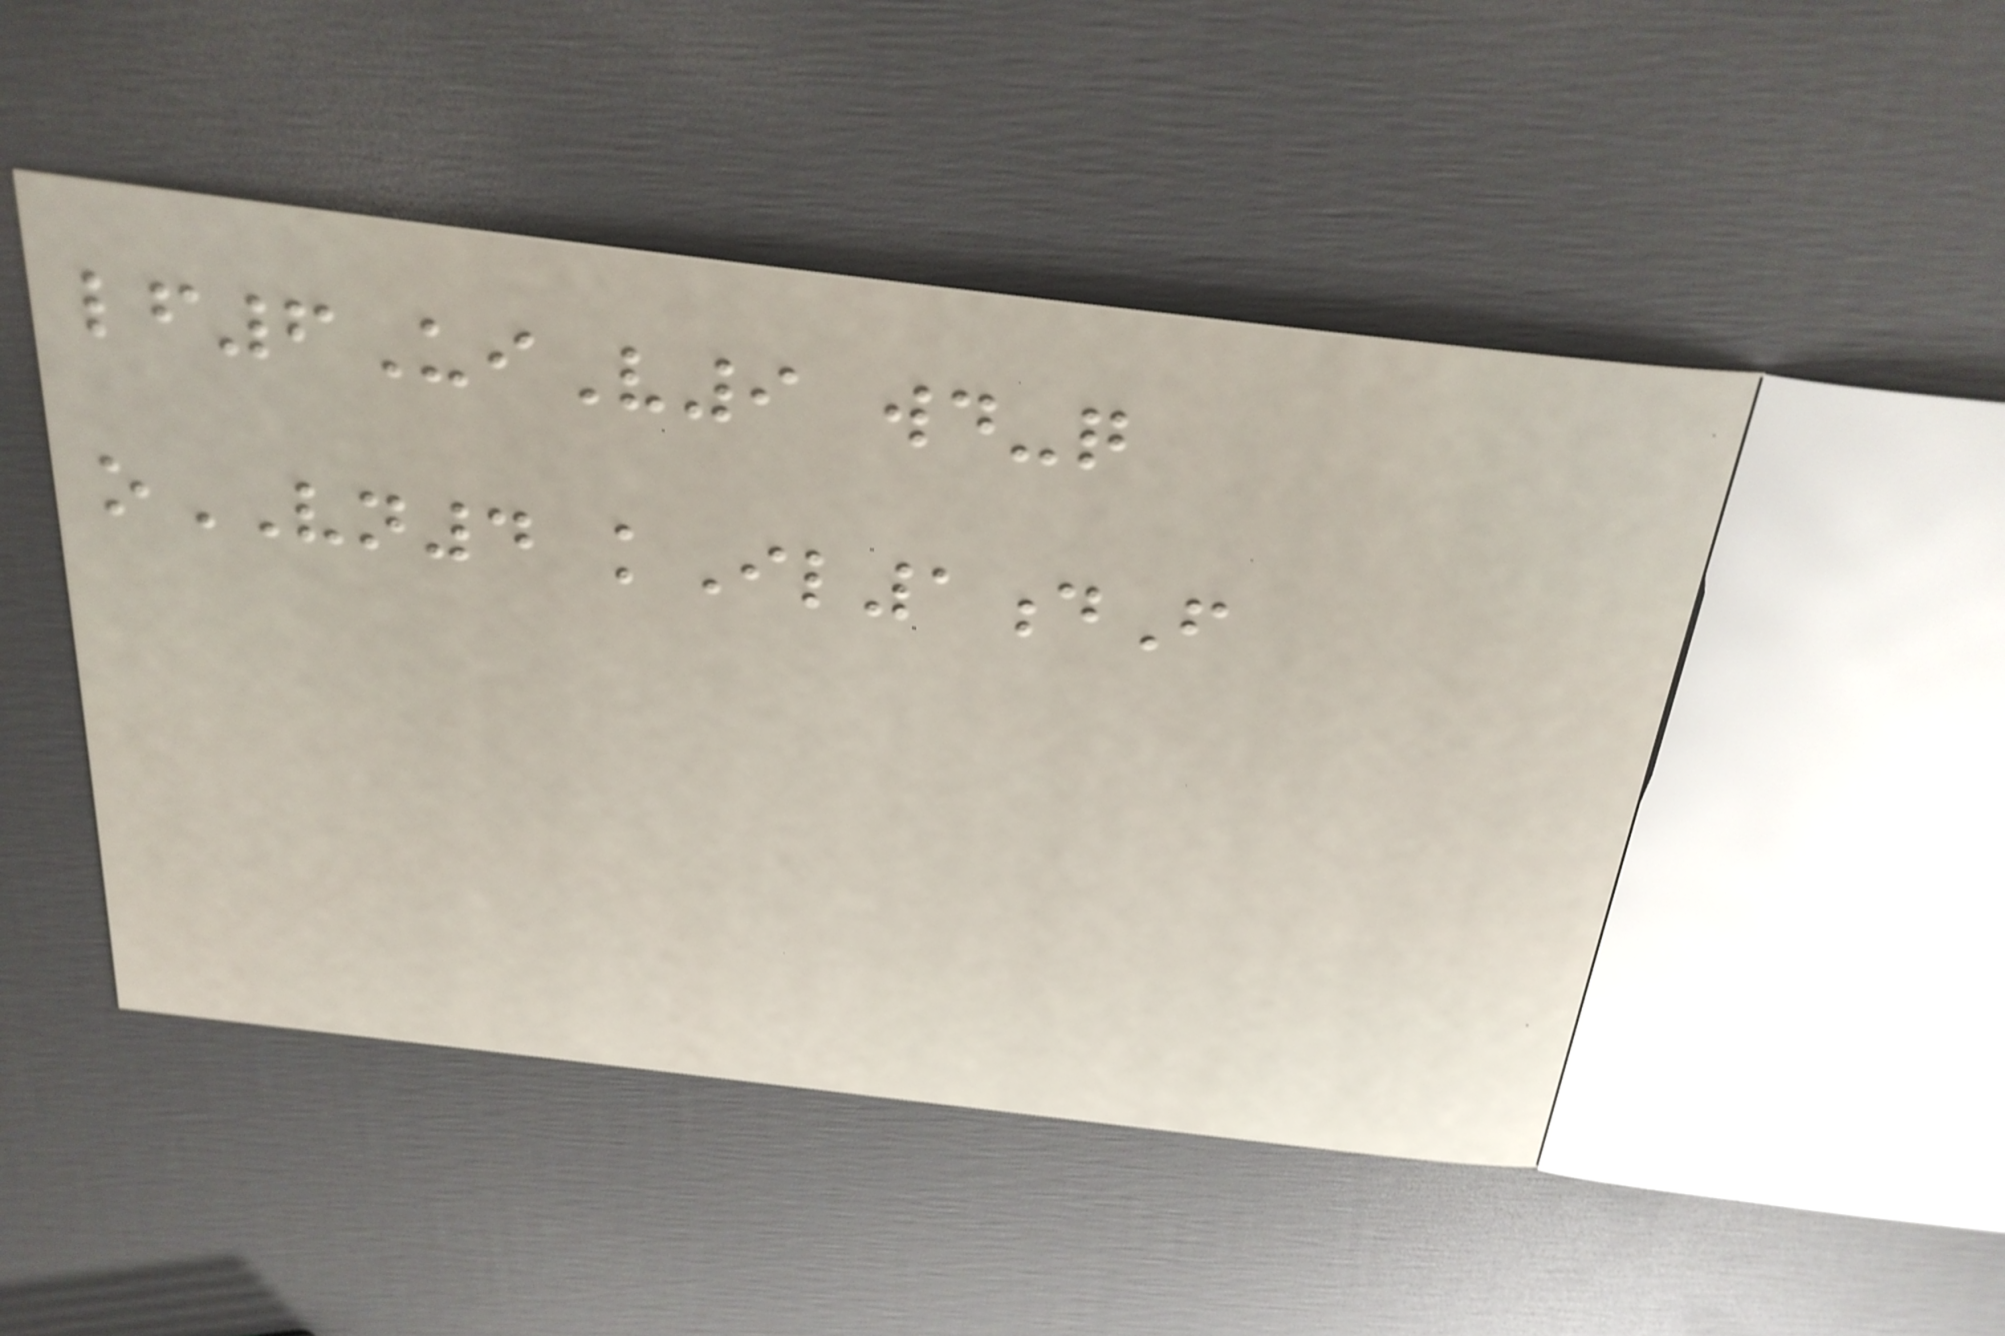lf6UiV9 wd-q
oVN4 kIl1dF
